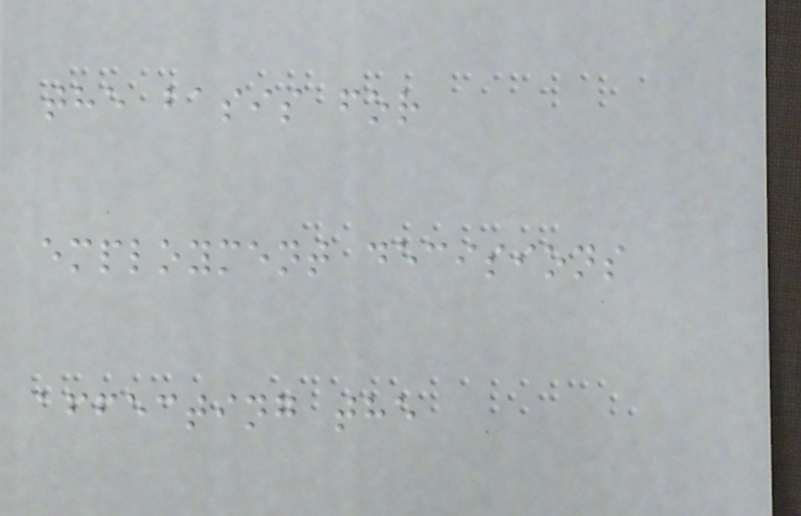the basis for
employment decisions
affecting the
